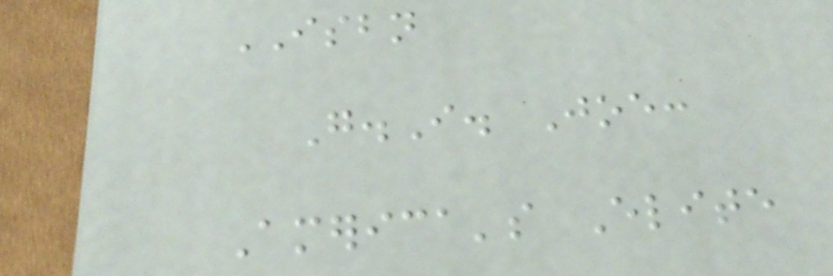ISBN
G.I. Joe:
America's Elite
